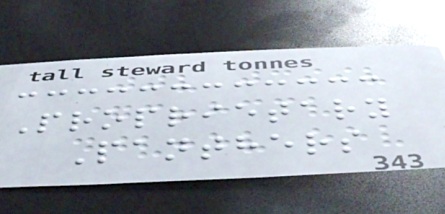Proprietary
Panthers
